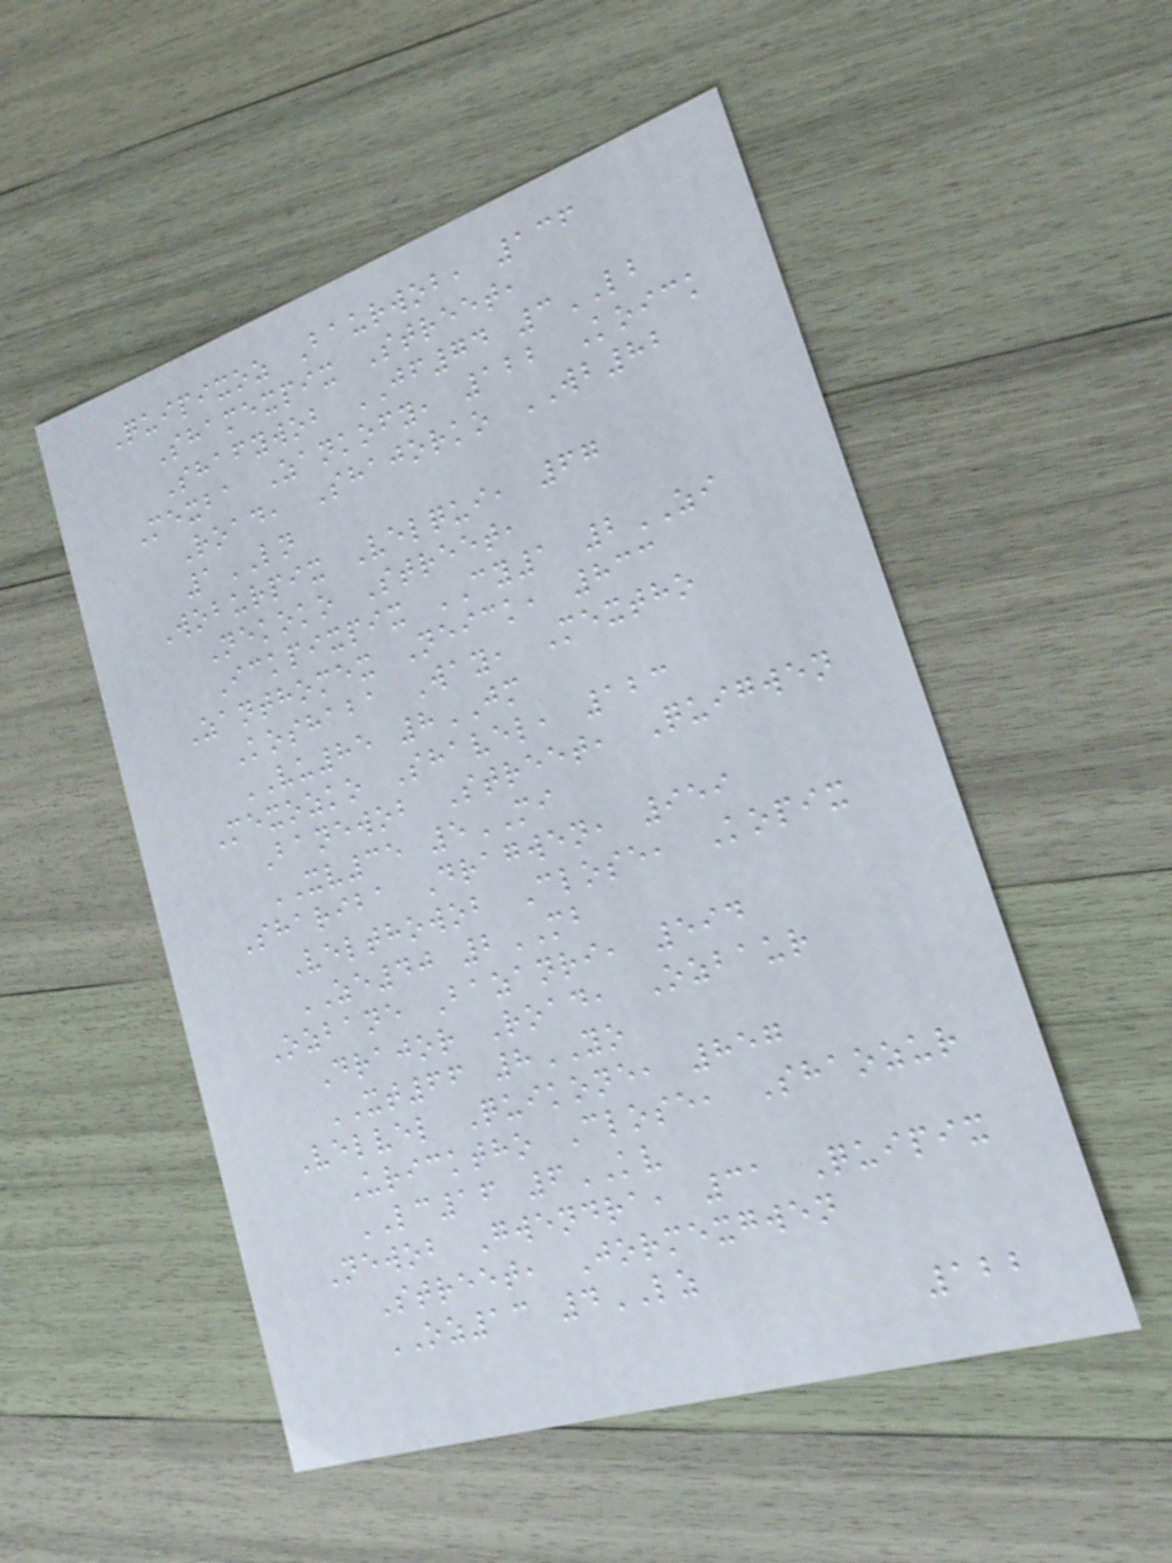Quipixoz Baurwob, 136
Shamexpix Street,
Shafywob JF74 3LB
Mexba Zankofy, 122 Koick
Road, Shajorko WB82
1LN
Woburpix Velqui, 67
Nekoko Street,
Ickpixpix CY1 2ZI
Zanthomex Neick, 833
Koshaba Way, Mextho
VU85 8JM
Mexozko Shavel, 123
Banewob Street, Quigwen
XV35 5MI
Shariba Dragwen, 959
Velthowob Close, Kopix
ZE40 2MB
Ozbane Bazanri, 594
Drajor Road, Ozbaur
XT66 8YO
Velvel Quikone, 857
Uricktho Close, Shaozur
LC16 6KV
Newob Gwendra, 31 Quipix
Street, Jormexgwen
OZ13 4LZ
122
